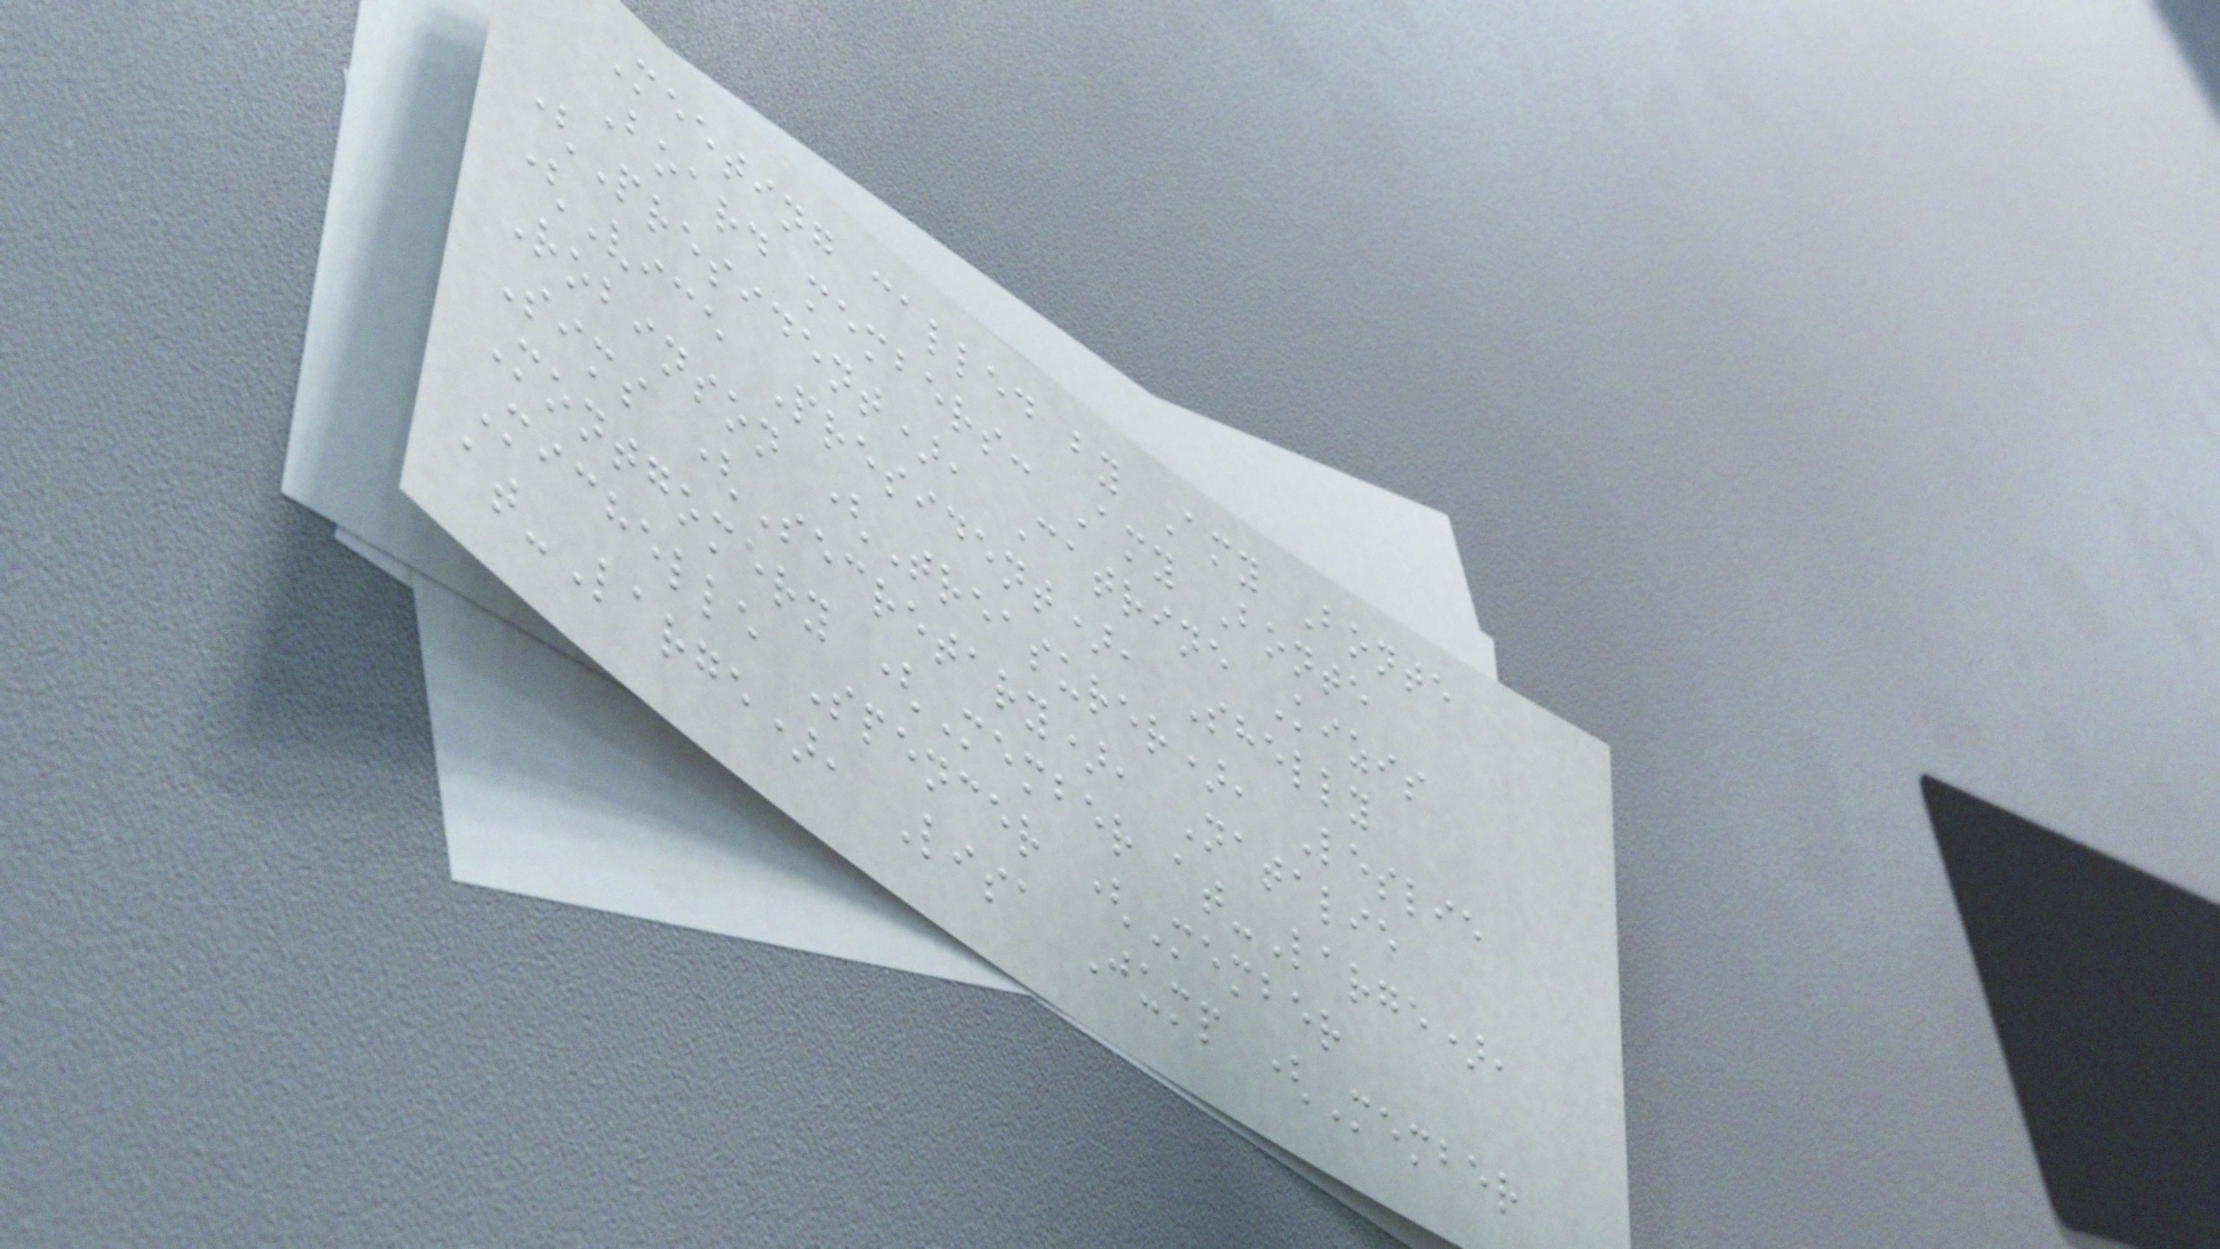Meeting called by Amy Bonte
Board members: Amy Bonte
(President), Catrine Kizis
(Vice President), Shelly
Robinson (Treasurer), Leslie
Sims (Secretary), Natalie
Montgomery (Member at-Large),
Michelle Spencer (Member
at-Large), Lisa Jump (Member
